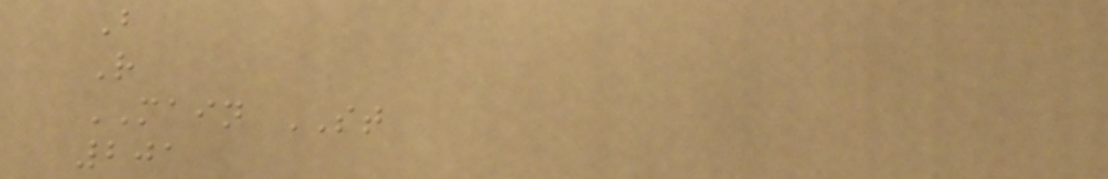B
R
MAIN ST
201
